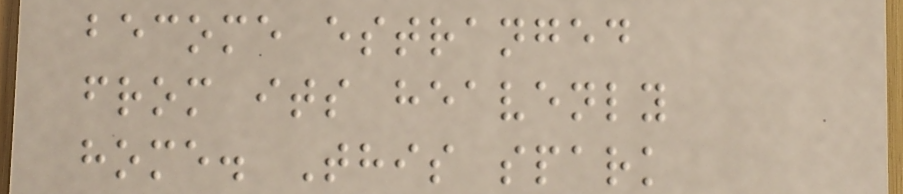become estranged
from its heavenly
home. This spark
